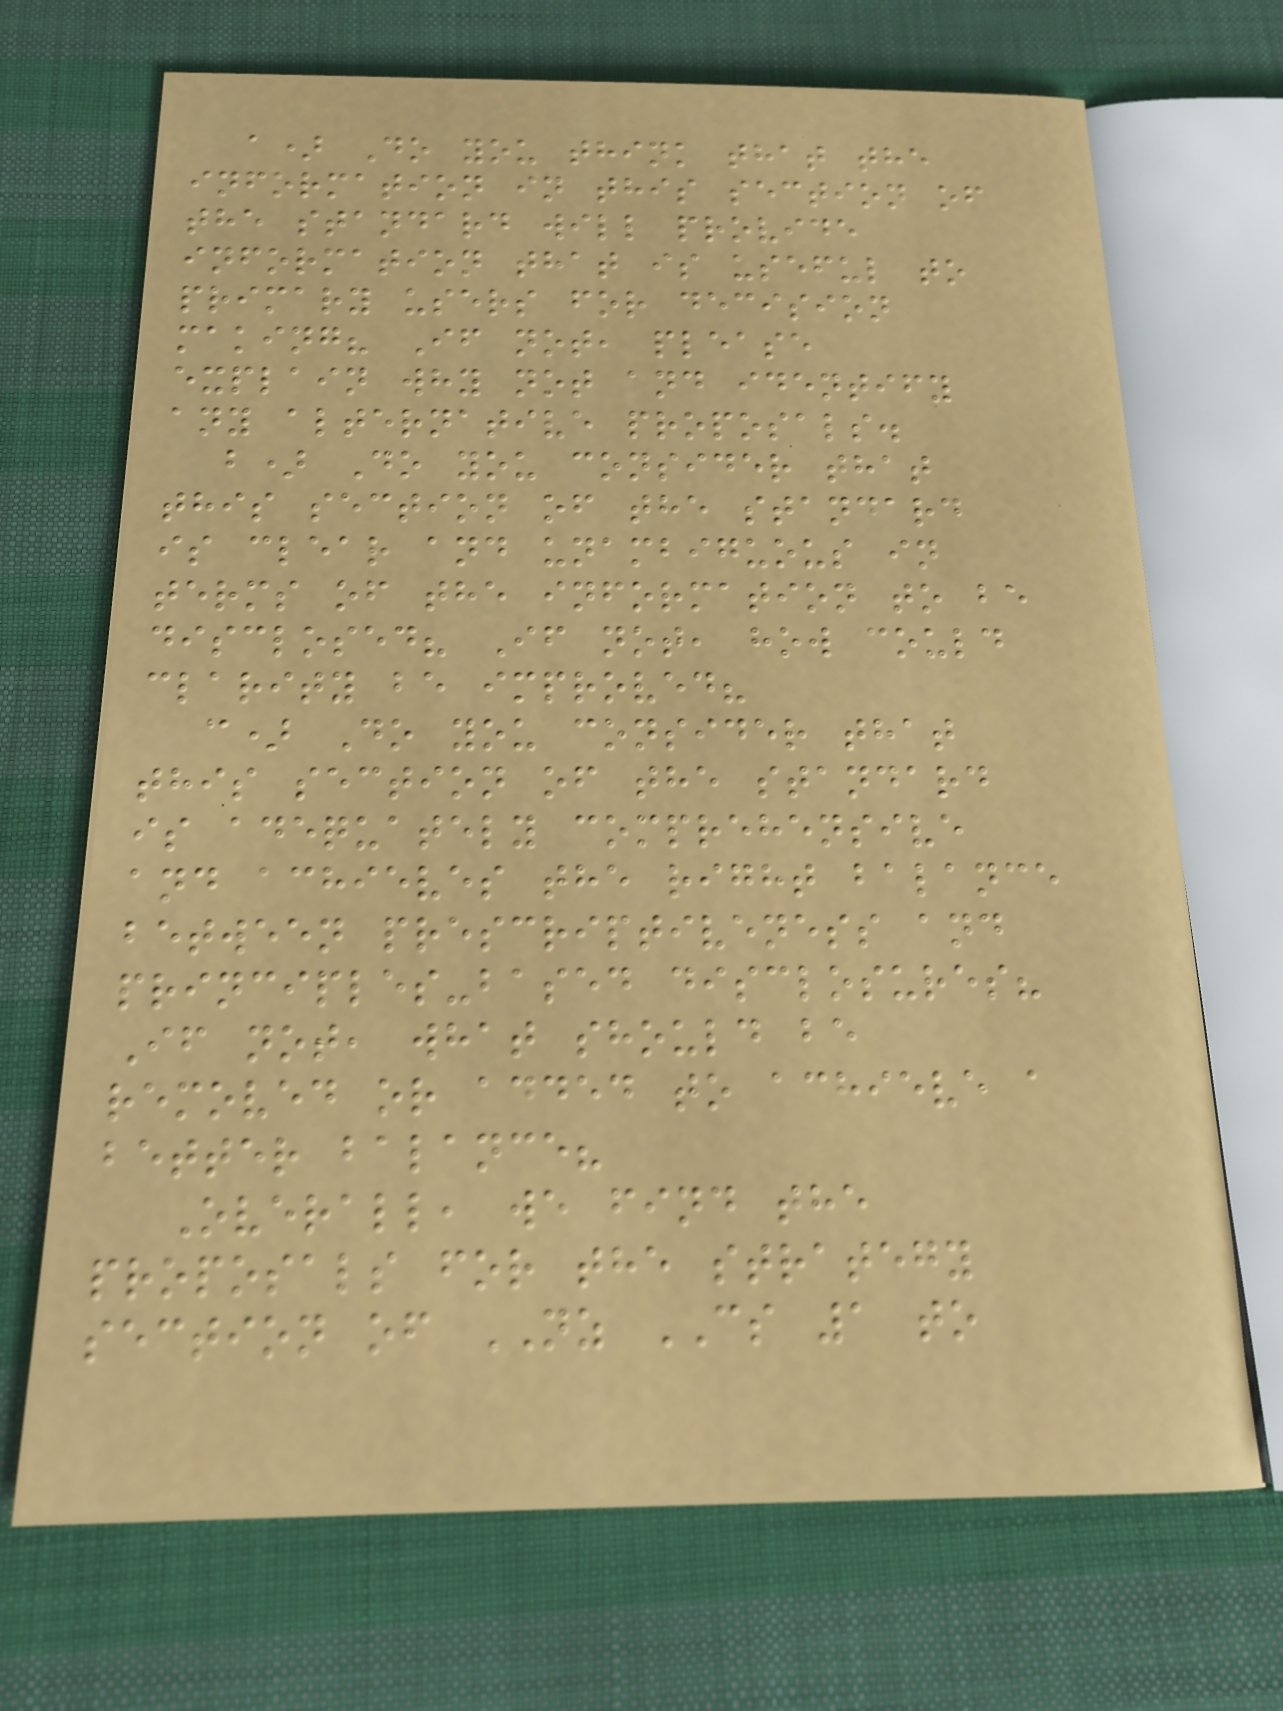a) Do you think that the
information in this section of
the standard will provide
information that is useful to
primary users for decision
making? If not, please
explain why not and identify
any alternative proposals.
b) Do you consider that
this section of the standard
is clear and unambiguous in
terms of the information to be
disclosed? If not, how could
clarity be improved?
c) Do you consider that
this section of the standard
is adequately comprehensive
and achieves the right balance
between prescriptiveness and
principles-based disclosures?
If not, what should be
removed or added to achieve a
better balance?
Overall, we find the
proposals for the strategy
section of NZ CS 1 to
